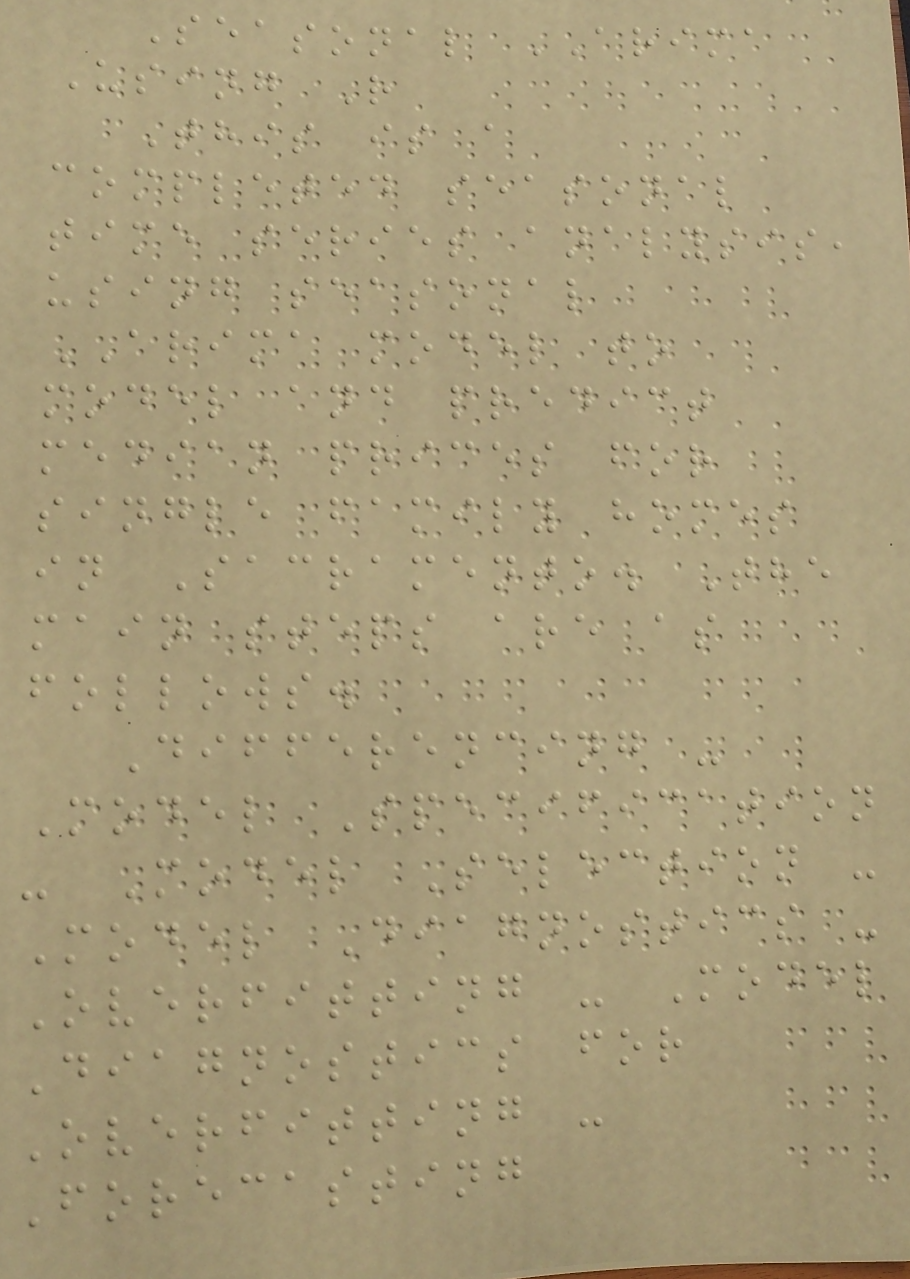Seasonal ARIMA
Using R
This is a
completed seasonal
time series analysis,
using seasonal
ARIMA model to
model and predict
median prices for
single family homes
in Sacramento. The
main steps are as
follows.
Differencing -
Model Specification
- Model Selection -
Model Diagnostics -
Overfitting - Model
Diagnostics for
Overfitting -
Forecasting
